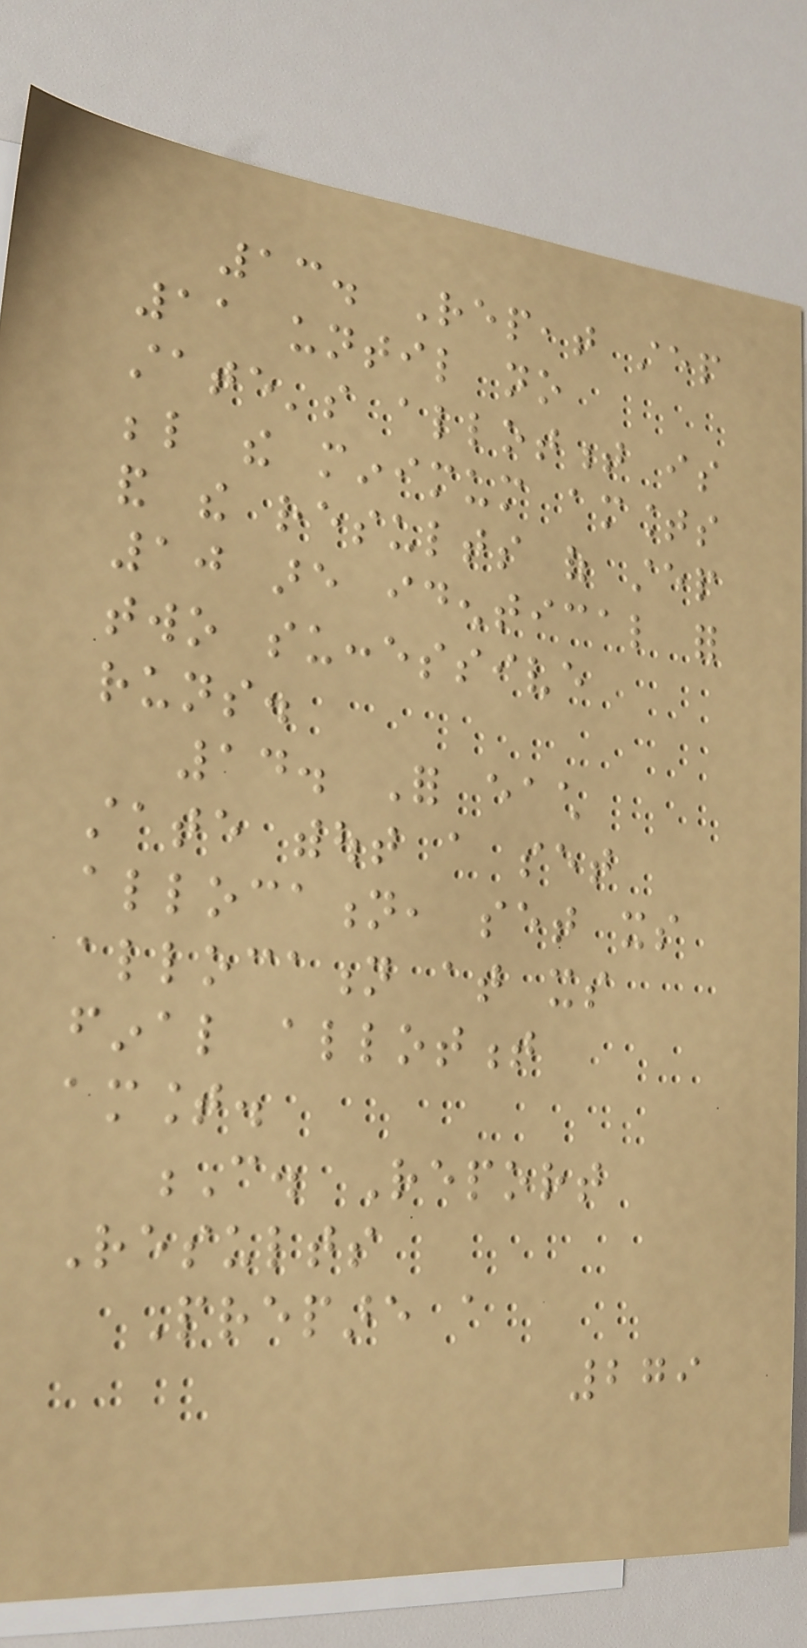13. Repeat step
11 until no
state's allotment is
below the minimum amounts
and the results of step
10 are identical for
two successive
runs.
14. For each
state without a set
allocation, set its
allocation at its
final allotment
amount.
C. Report
Results
Prepare a
279
